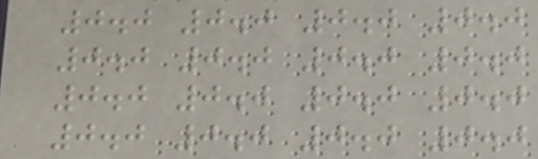0.0 0.0 0.0 0.0
0.0 0.0 0.0 0.0
0.0 0.0 0.0 0.0
0.0 0.0 0.0 0.0
